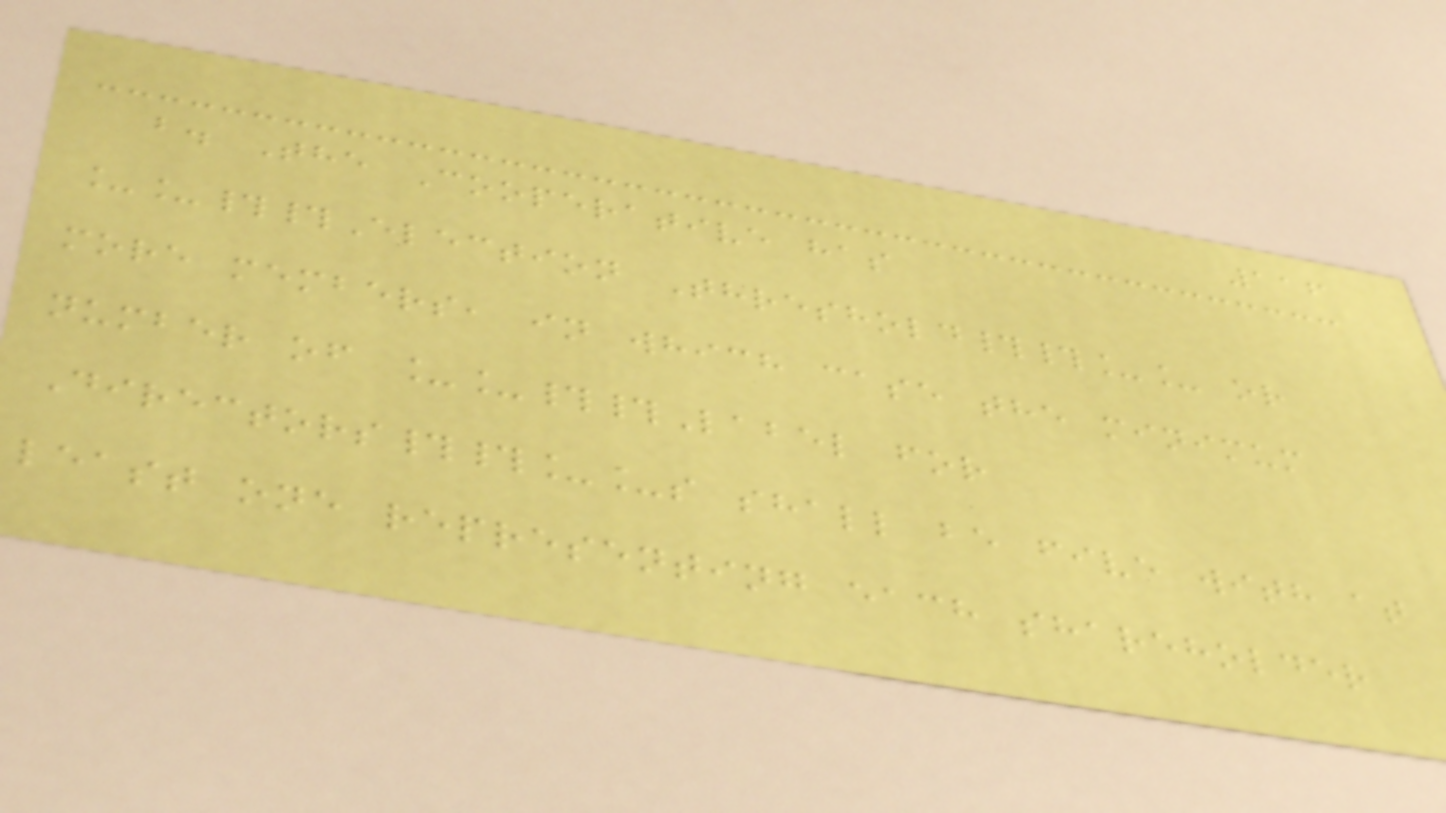116
b. The Cooperative has
__##Election Threshold##__ or
more members, in which case the minimum
number of __##Label for
Directors##__s shall be five with at
least one representing each shareholder
